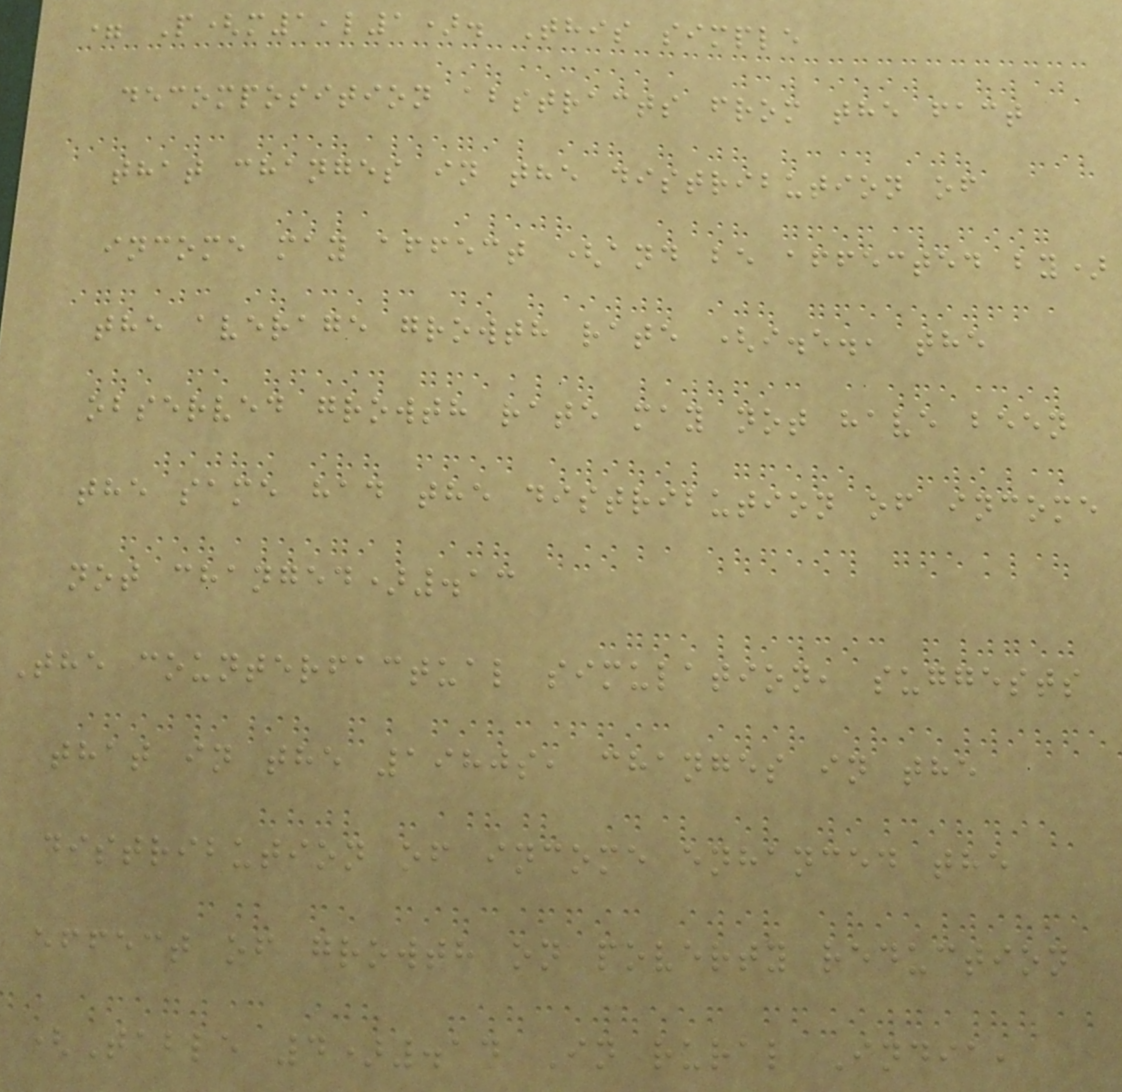= P(m1,l1). This simple
decomposition abstracts from the fact
that changes in the distribution of
income may affect (and be affected by)
the average growth rate (i.e., the
observed growth rate may not have been
the same had the distribution of income
not changed).13
The counterfactual simulation, suggests
that in the 1980s, changes in the
distribution of income enhanced the
effect of growth on poverty reduction
(Table 4).14 In rural India,
